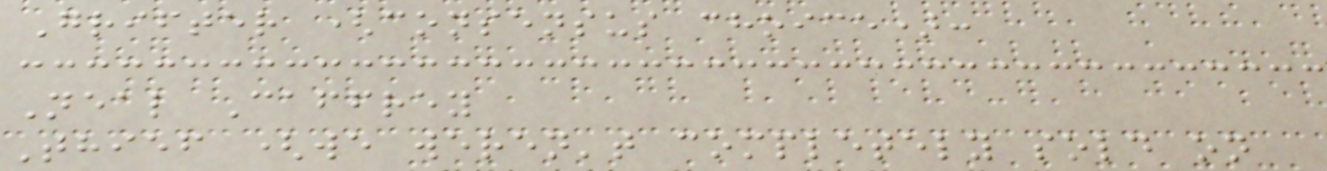Grifter (consensus choice):
Neal Caffrey
Thief (we weren't completely sold on
